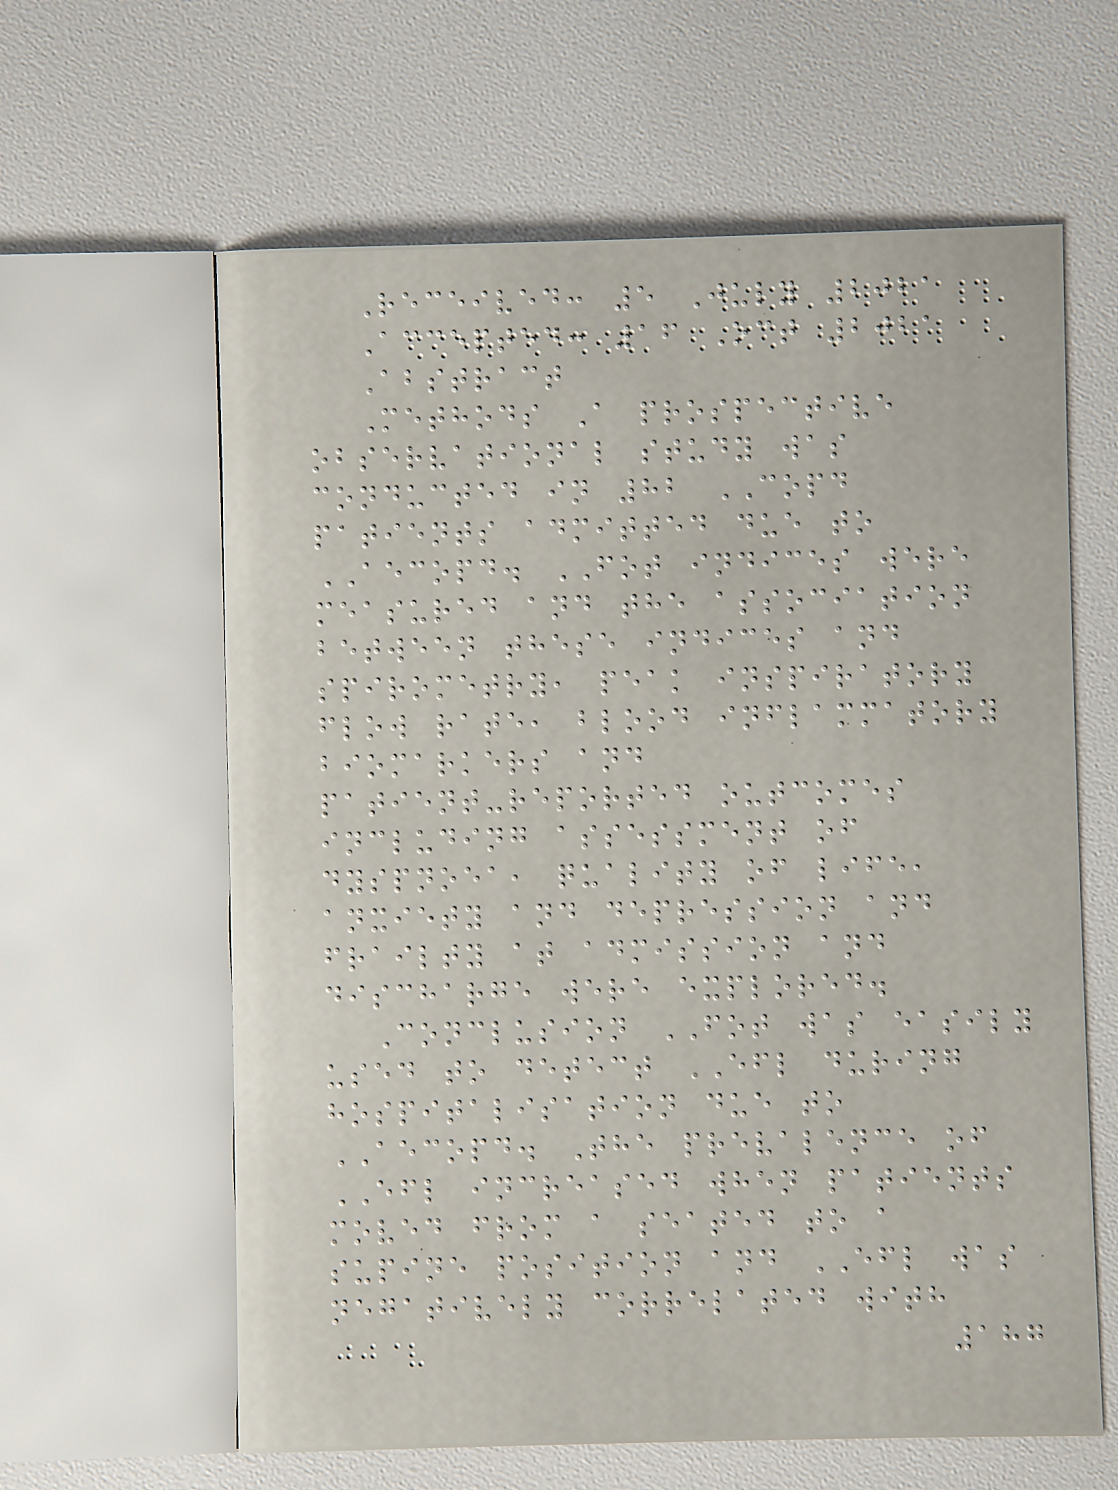Received: 5 July 2021
Accepted: 16 Oct 2021
Abstract
Methods A prospective
observational study was
conducted in 82 COPD
patients admitted due to
AECOPD. FOT indices were
measured and the association
between these indices and
spirometry, peak inspiratory
flow rate, blood inflammatory
biomarkers and
patient-reported outcomes
including assessment of
dyspnoea, quality of life,
anxiety and depression and
frailty at admission and
discharge were explored.
Conclusion FOT was easily
used to detect EFL during
hospitalisation due to
AECOPD. The prevalence of
EFL increased when patients
moved from a seated to a
supine position and EFL was
negatively correlated with
187
